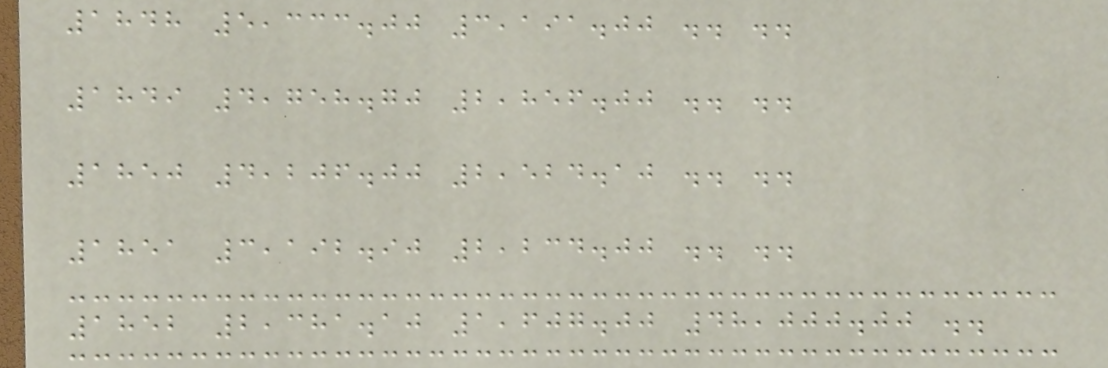1848 5,333.00 3,191.00 .. ..
1849 4,758.70 2,856.00 .. ..
1850 4,206.00 2,524.10 .. ..
1851 3,192.90 2,234.00 .. ..
1852 2,381.10 1,607.00 48,000.00 ..
